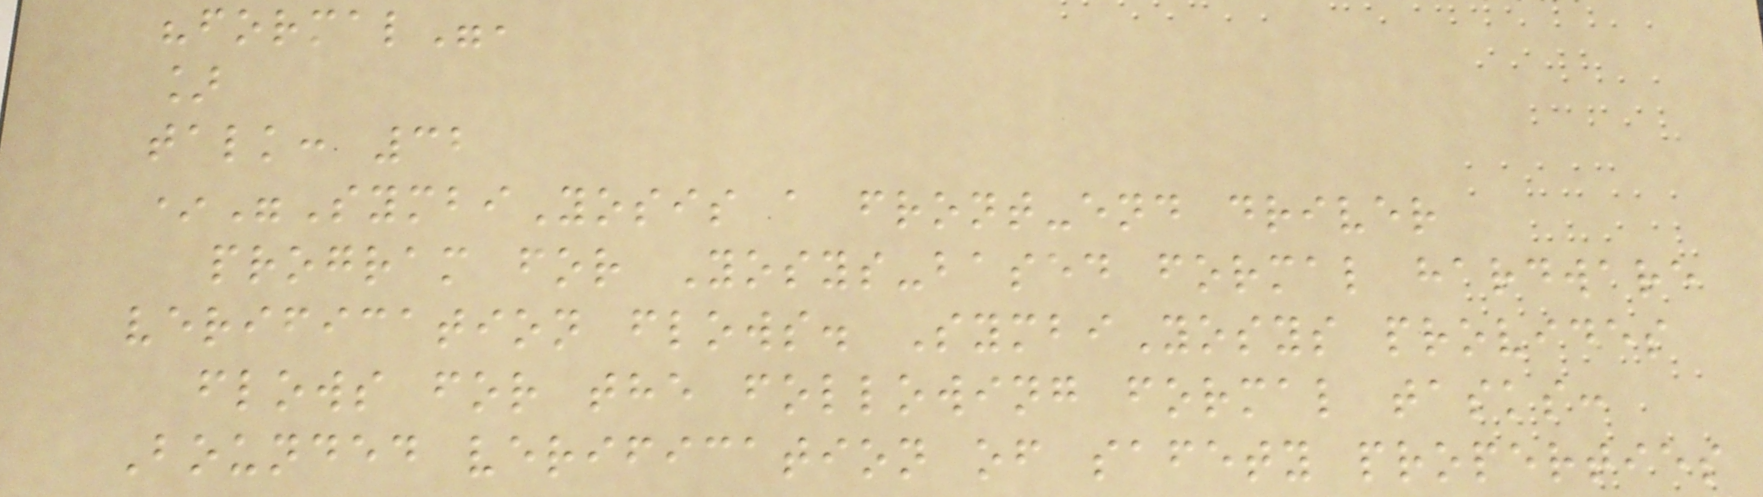"formal",
]
talk: 32
*"SymbiYosis a front-end driver
program for Yosys-based formal hardware
verification flows. SymbiYosys provides
flows for the following formal tasks:
Bounded verification of safety properties
